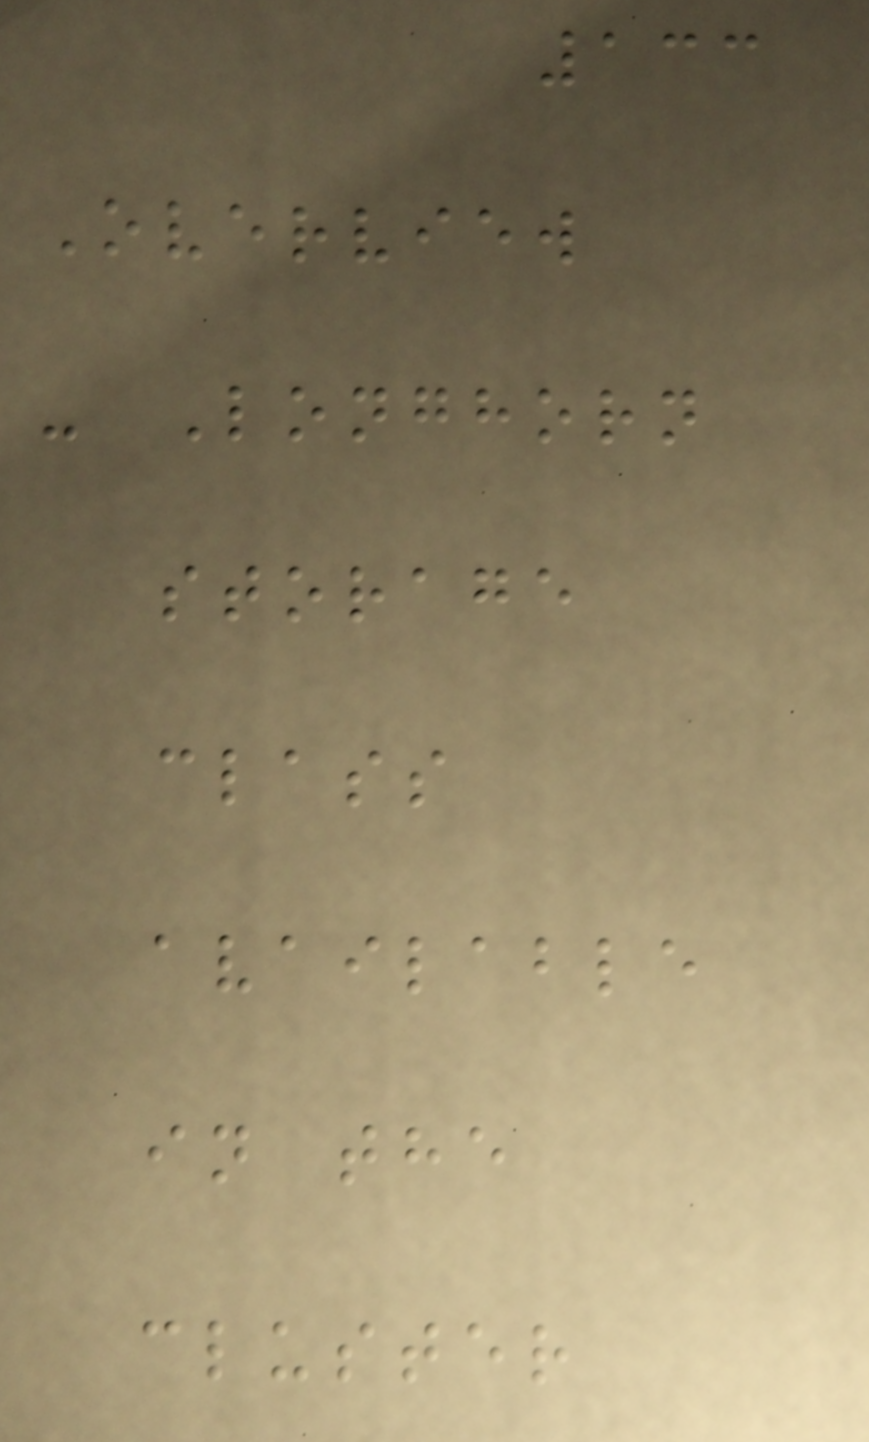133
Overview
- Longhorn
storage
class
available
in the
cluster
